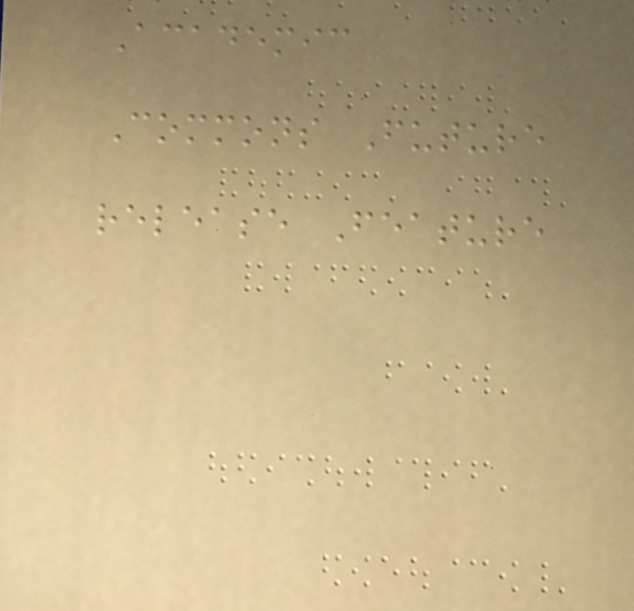Academic
Commons Future
release Feature
